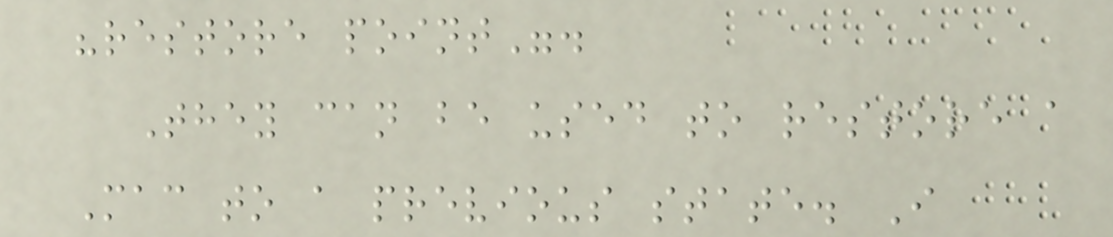"restore point".
They can be used to restore a
Mac to a previous state. I
